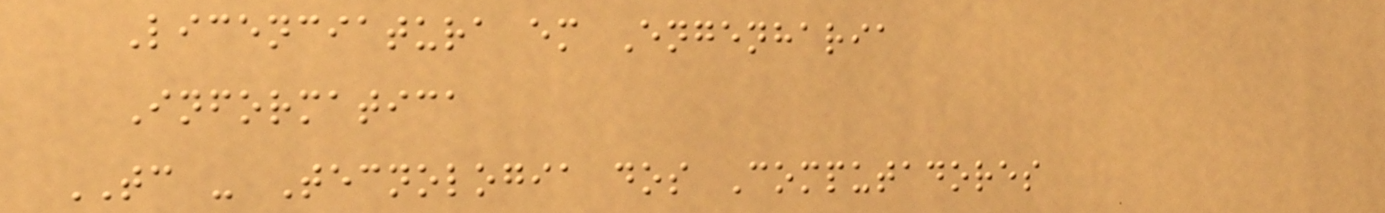Licenciatura em Engenharia
Informatica
TC - Tecnologia dos Computadores
